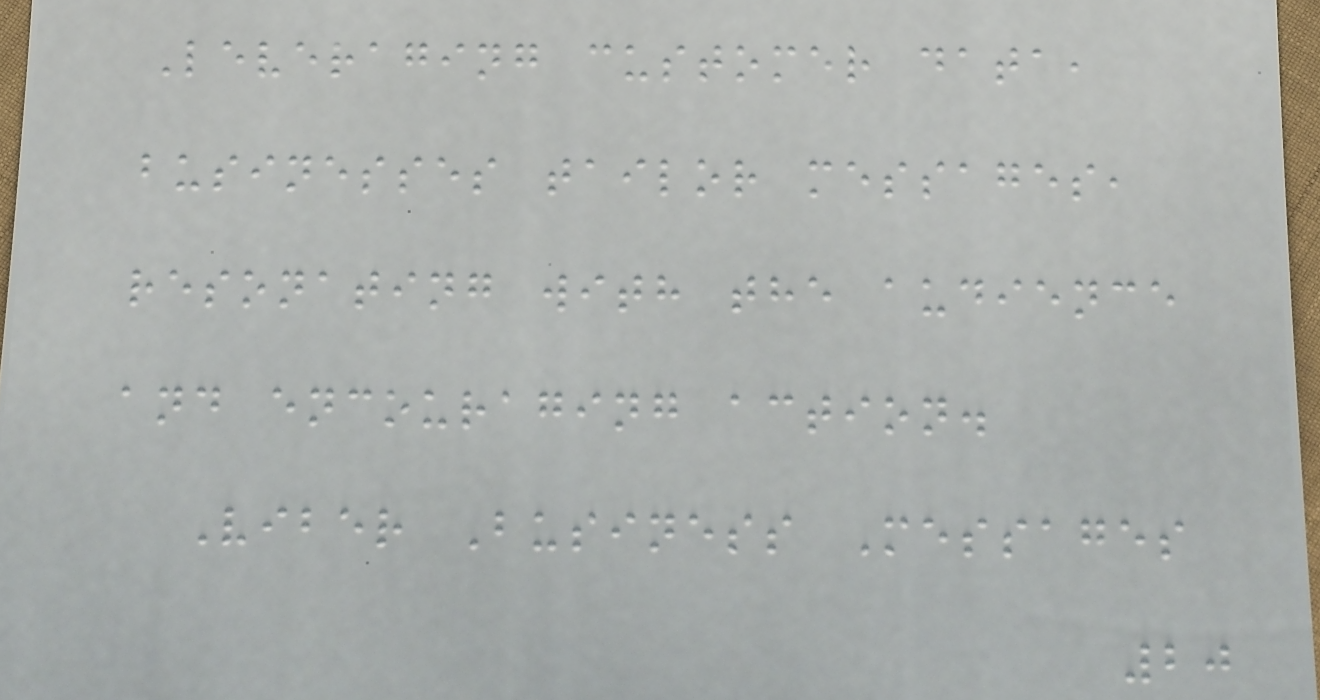Leveraging customer data,
businesses tailor messages,
resonating with the audience
and encouraging action.
Viber Business Messages
20
